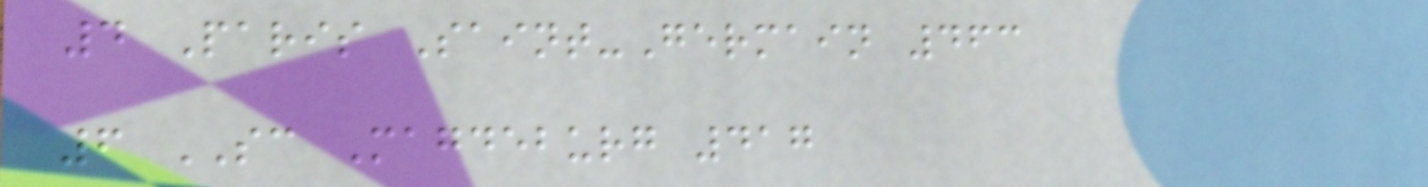4 Paris Saint-Germain 463
6 SC Magdeburg 417
